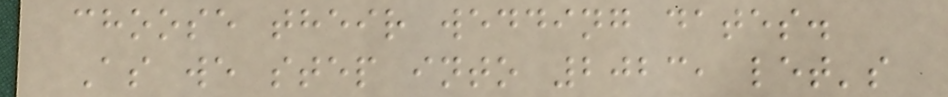choose their wedding dates.
As we step into 2023, let's
